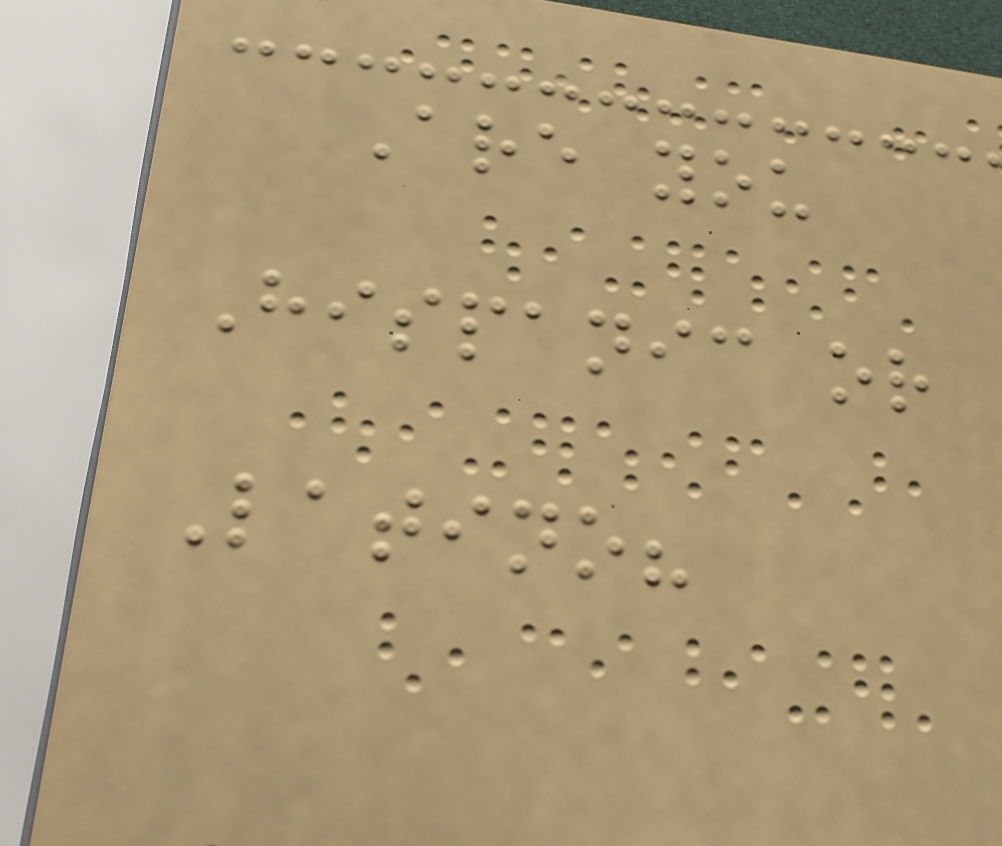Are you
Hispanic or
Latino?
